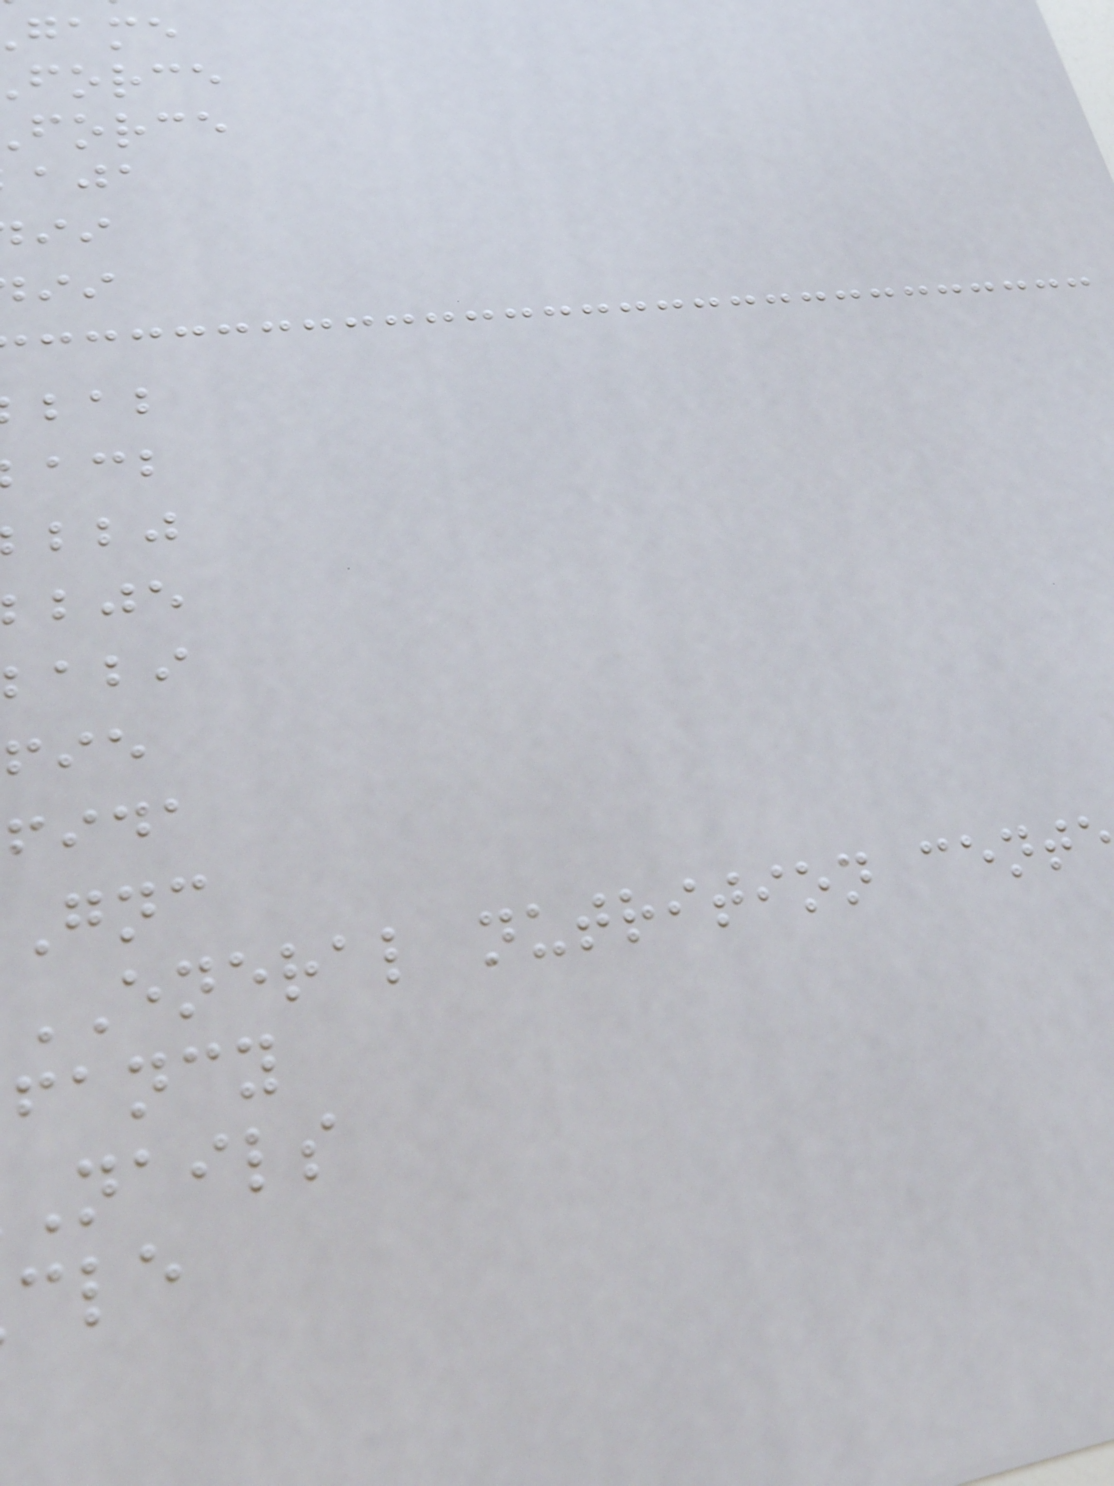game
force
force
babi
fida
ENERAL nutrition
fancy
nails
